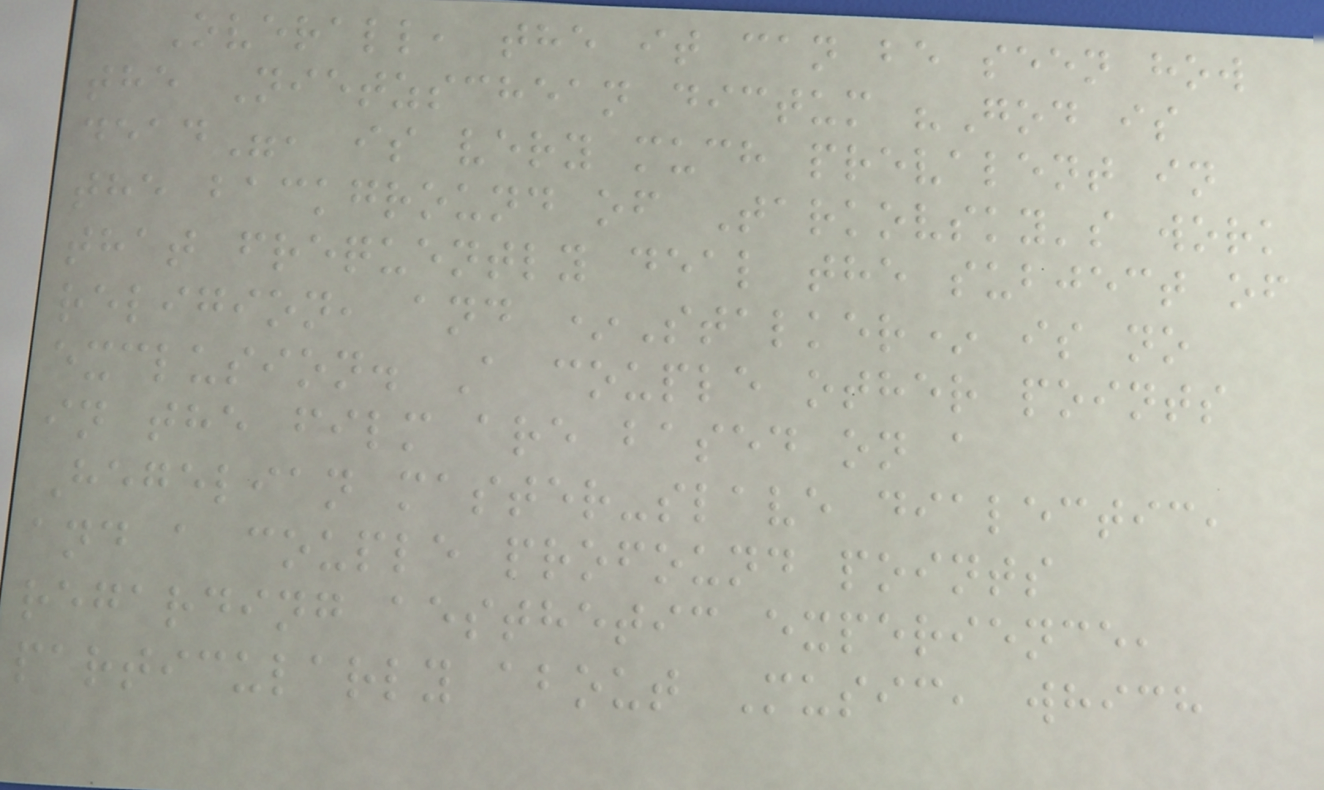Overall, the it can be seen how
the Nietzschean dictum "God is
dead", is very much prevalent in
the background of Tarkovsky's work
that frequently deal the subject of
religion, and *Stalker* is no
exclusion. A couple other points
in the film are based on a
Hegelian master-slave dialectic,
and a couple profound points
regarding aesthetic experience,
particularly about Music, which
